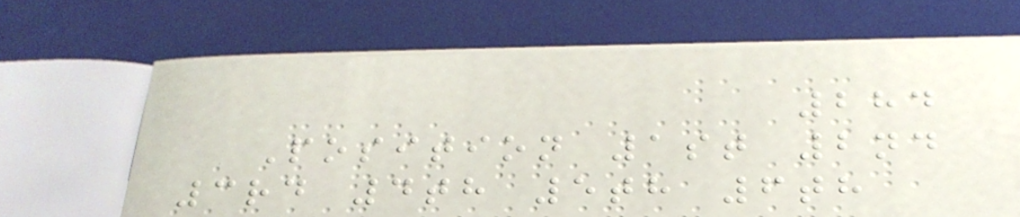284
Position 1st 2nd
3rd 4th 5th 6th
